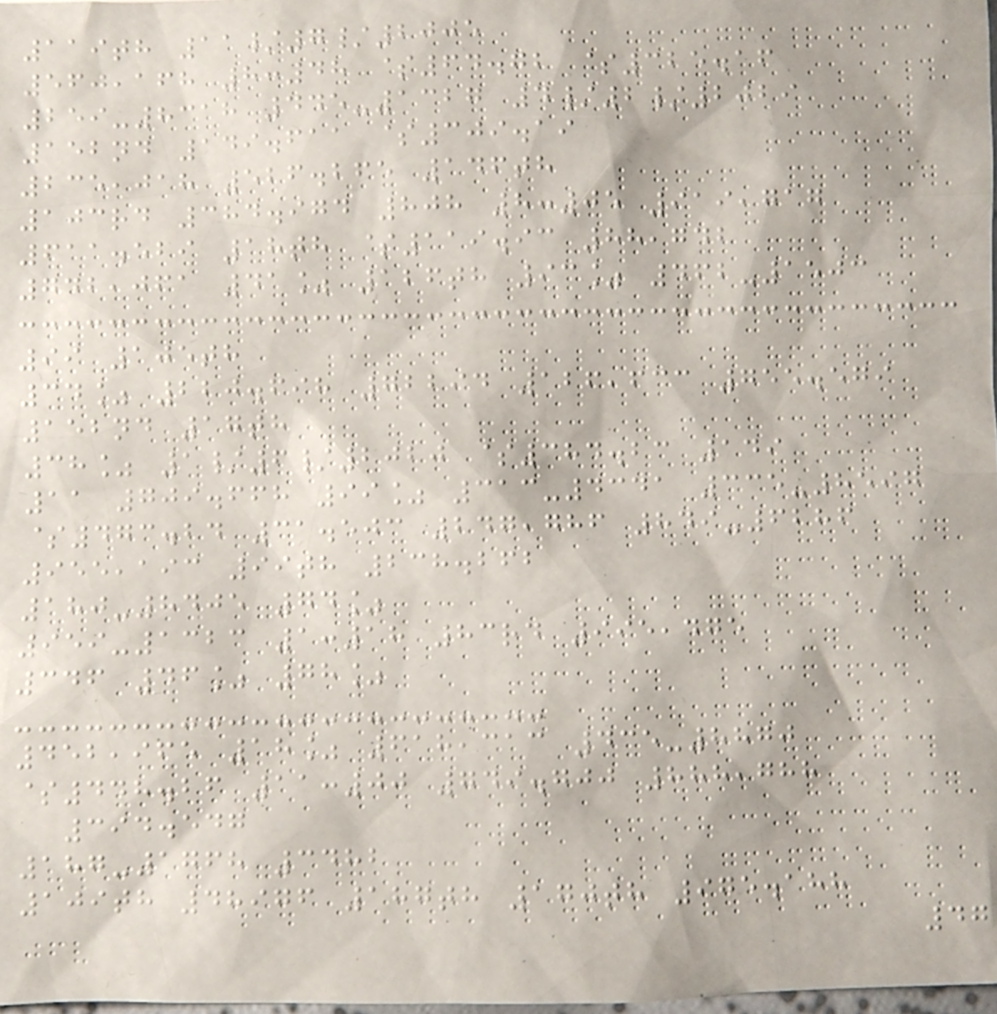119th 11/7/2005
560,168 8:48 $64.72 $325.16
259-8318 445-1327 4/2/2029
152nd 149.611 $309.19
235,018 526.265 146th
103rd 384.974 808 8:05 919,717
611.529 18th $119.93 88,742
742,061 41% 126th 93% 462-1503
99 105th
34% 220.698 72294 126,633 755.579
152nd 17th
38% 1/6/2020 $384.23 149
11 709.668 99% 313-4341 335-8597
$473.24 31.503 247,786 849-6286
955,193 99th 238.262
180-8405 74%
959-1323 1:18 83rd 995,475
346 46% 78%
452,965 18% 618,313 435-8870
$448.26 11:00 749.700 888,788
394.547
187-1768 3482
109th 48976 187th 170th 975.188
47
